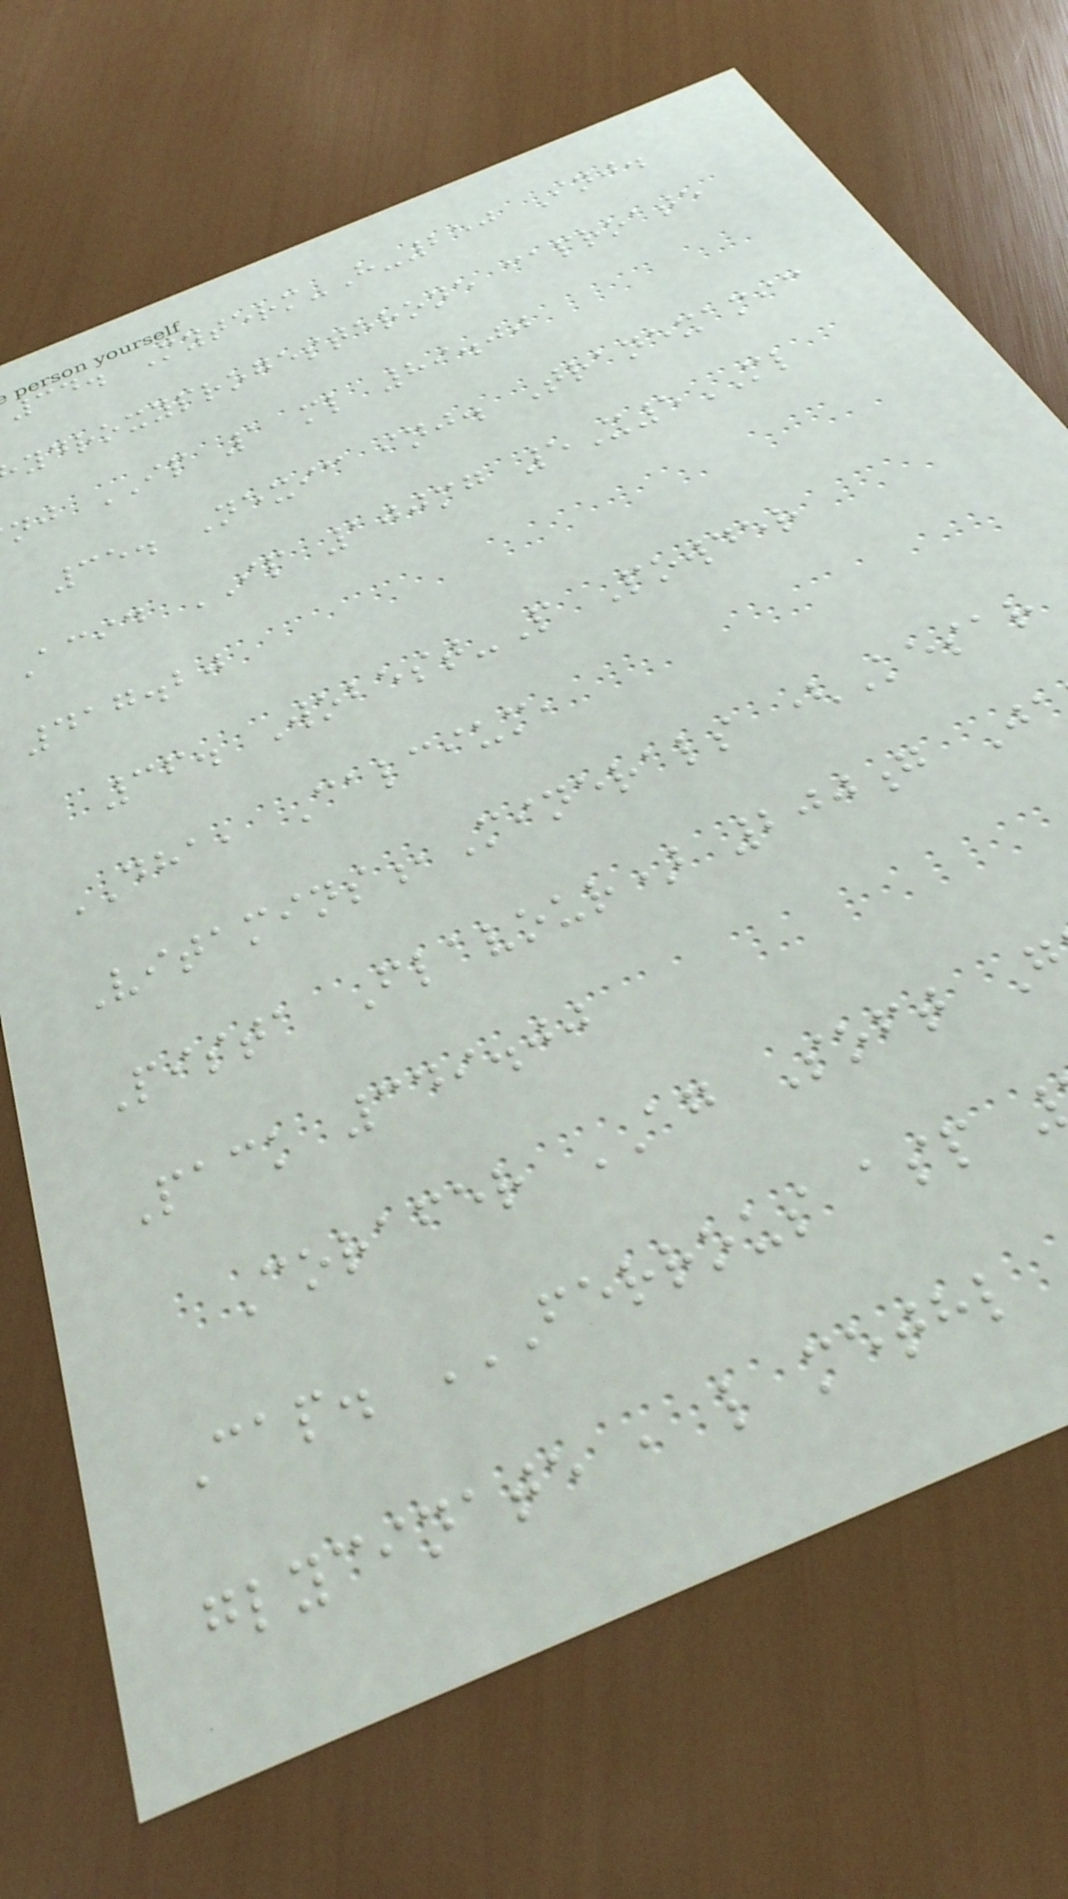34. Myterm-H-250 Inj.
ydroxyprogesterone caproate
nj IP 1 ml 89.00
35. Nexic inj. Tranexamic
Acid IP 100mg 5X5ML
417.20
36. Wobest-P Powder
DHA, Calcium,
Vitamins,Minerals (Kesar
Pista Flavour) 200g J
Pack 349.00
Corafer AG Soft
glycinate , l methl
